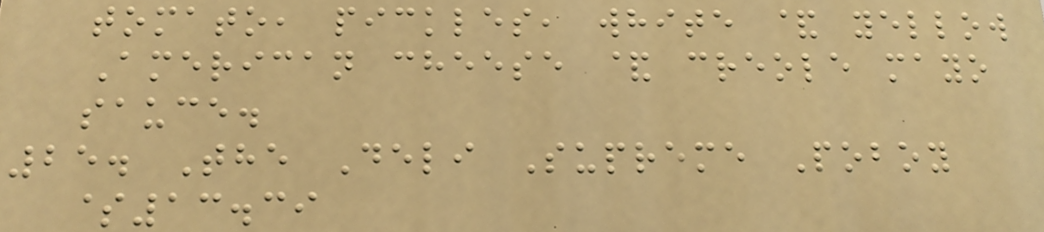tomato, pickles, white & yellow
American cheese & creole mayo
sauce.
25. The Deli Supreme Poboy
$13.39
